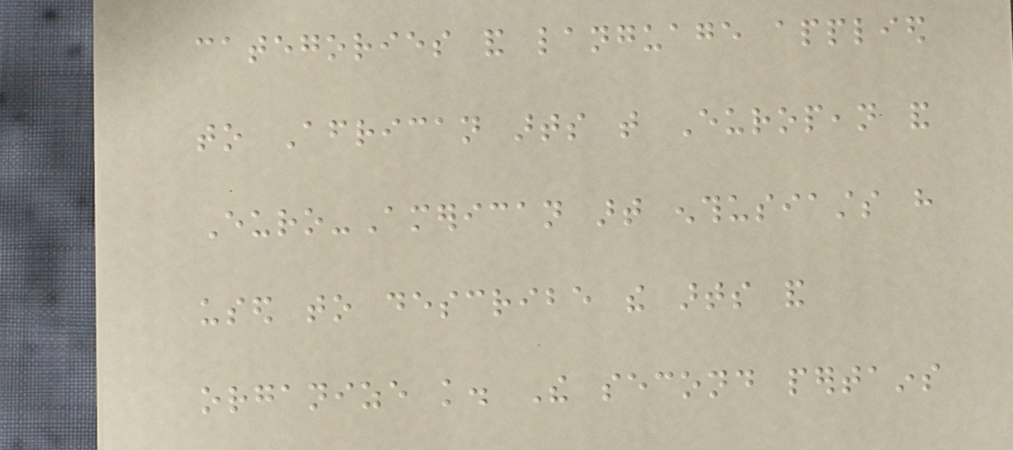categories and language applied
to African arts that European and
Euro-American art enthusiasts have
used to describe the arts and
organize knowledge. The second pertains
